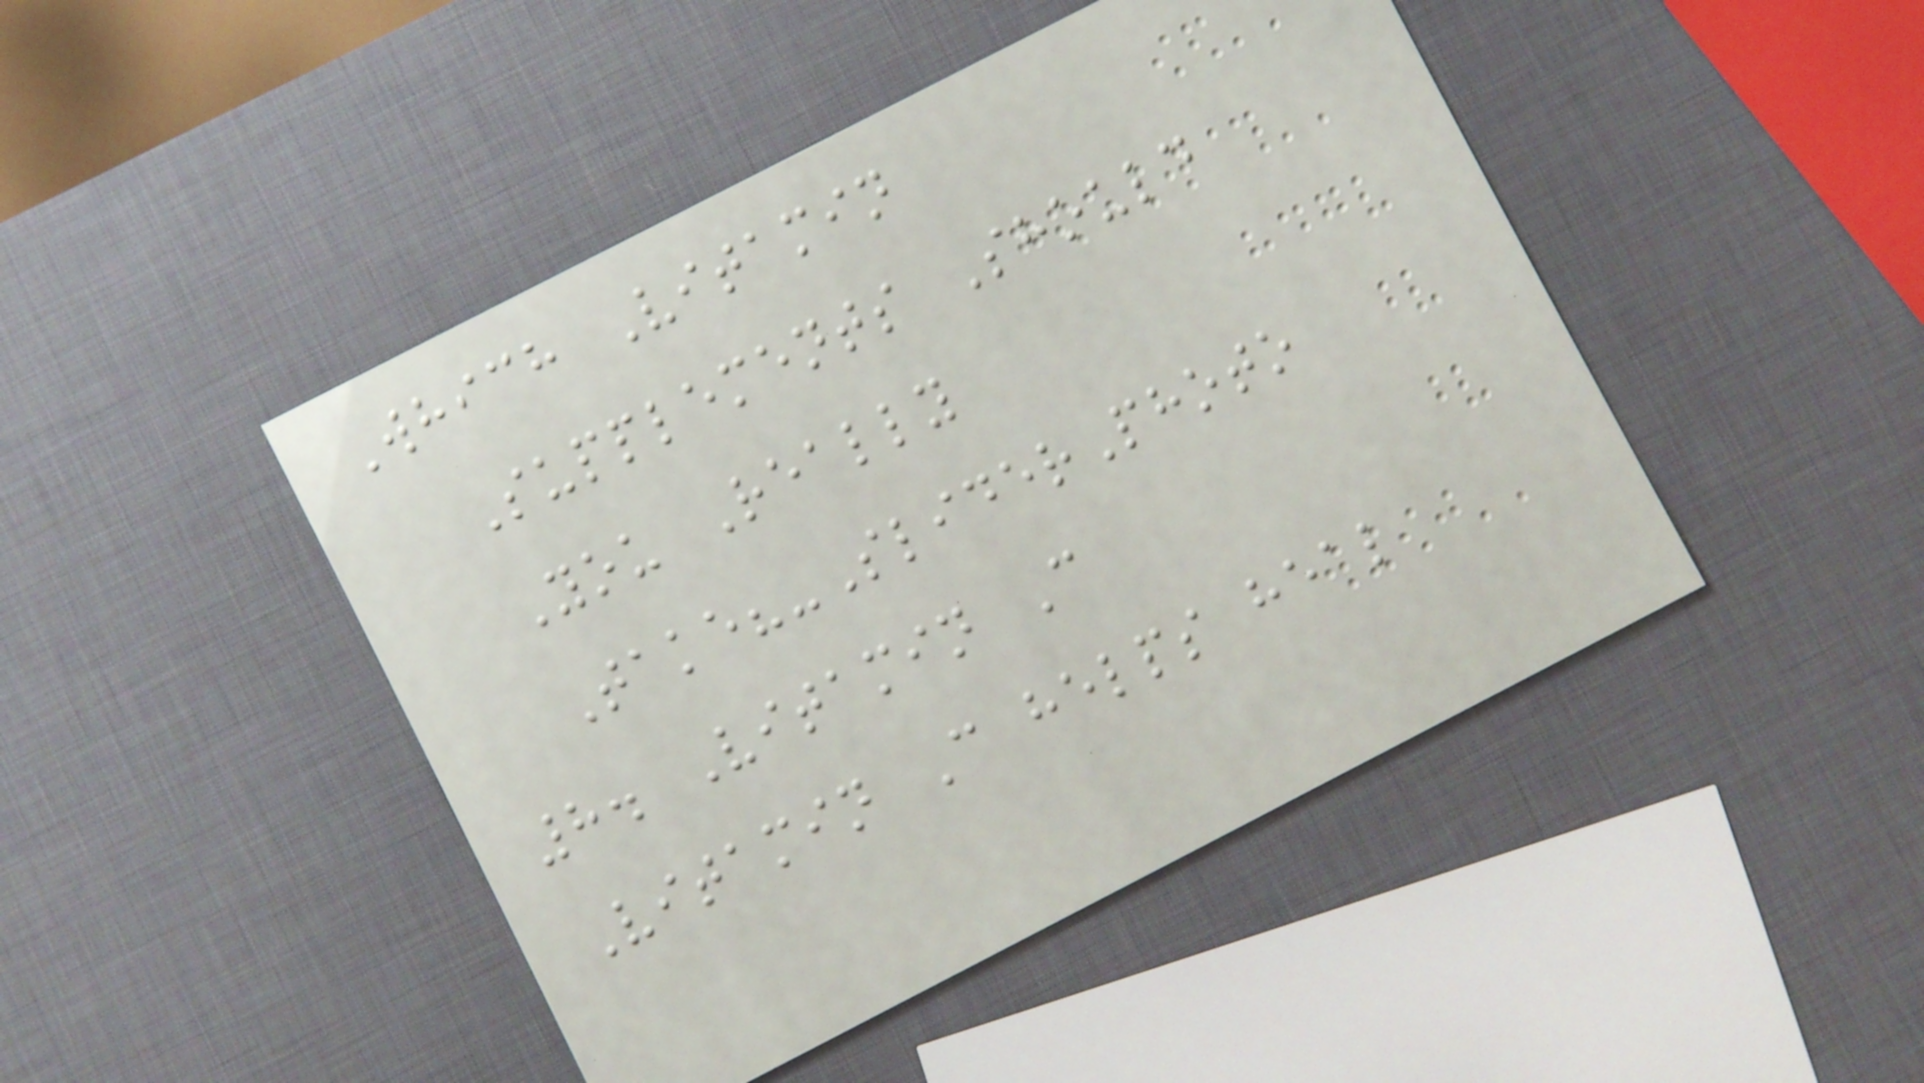Which Vitamin
Supplements Should
You Really
Take?-SliderPhoto
8. Vitamin C
Vitamin C helps heal
